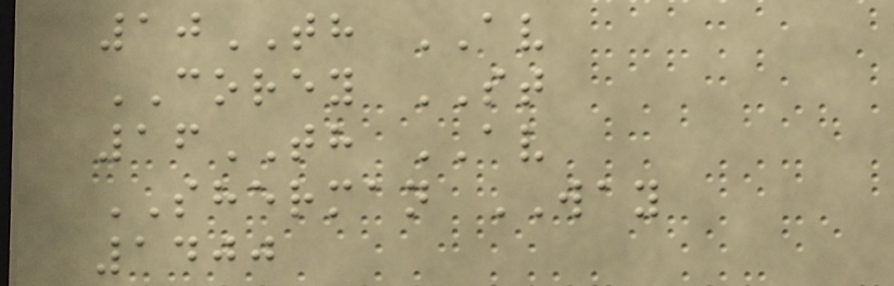10TH AV
COREY ST
16TH AV
SHERMAN WAY
1400
